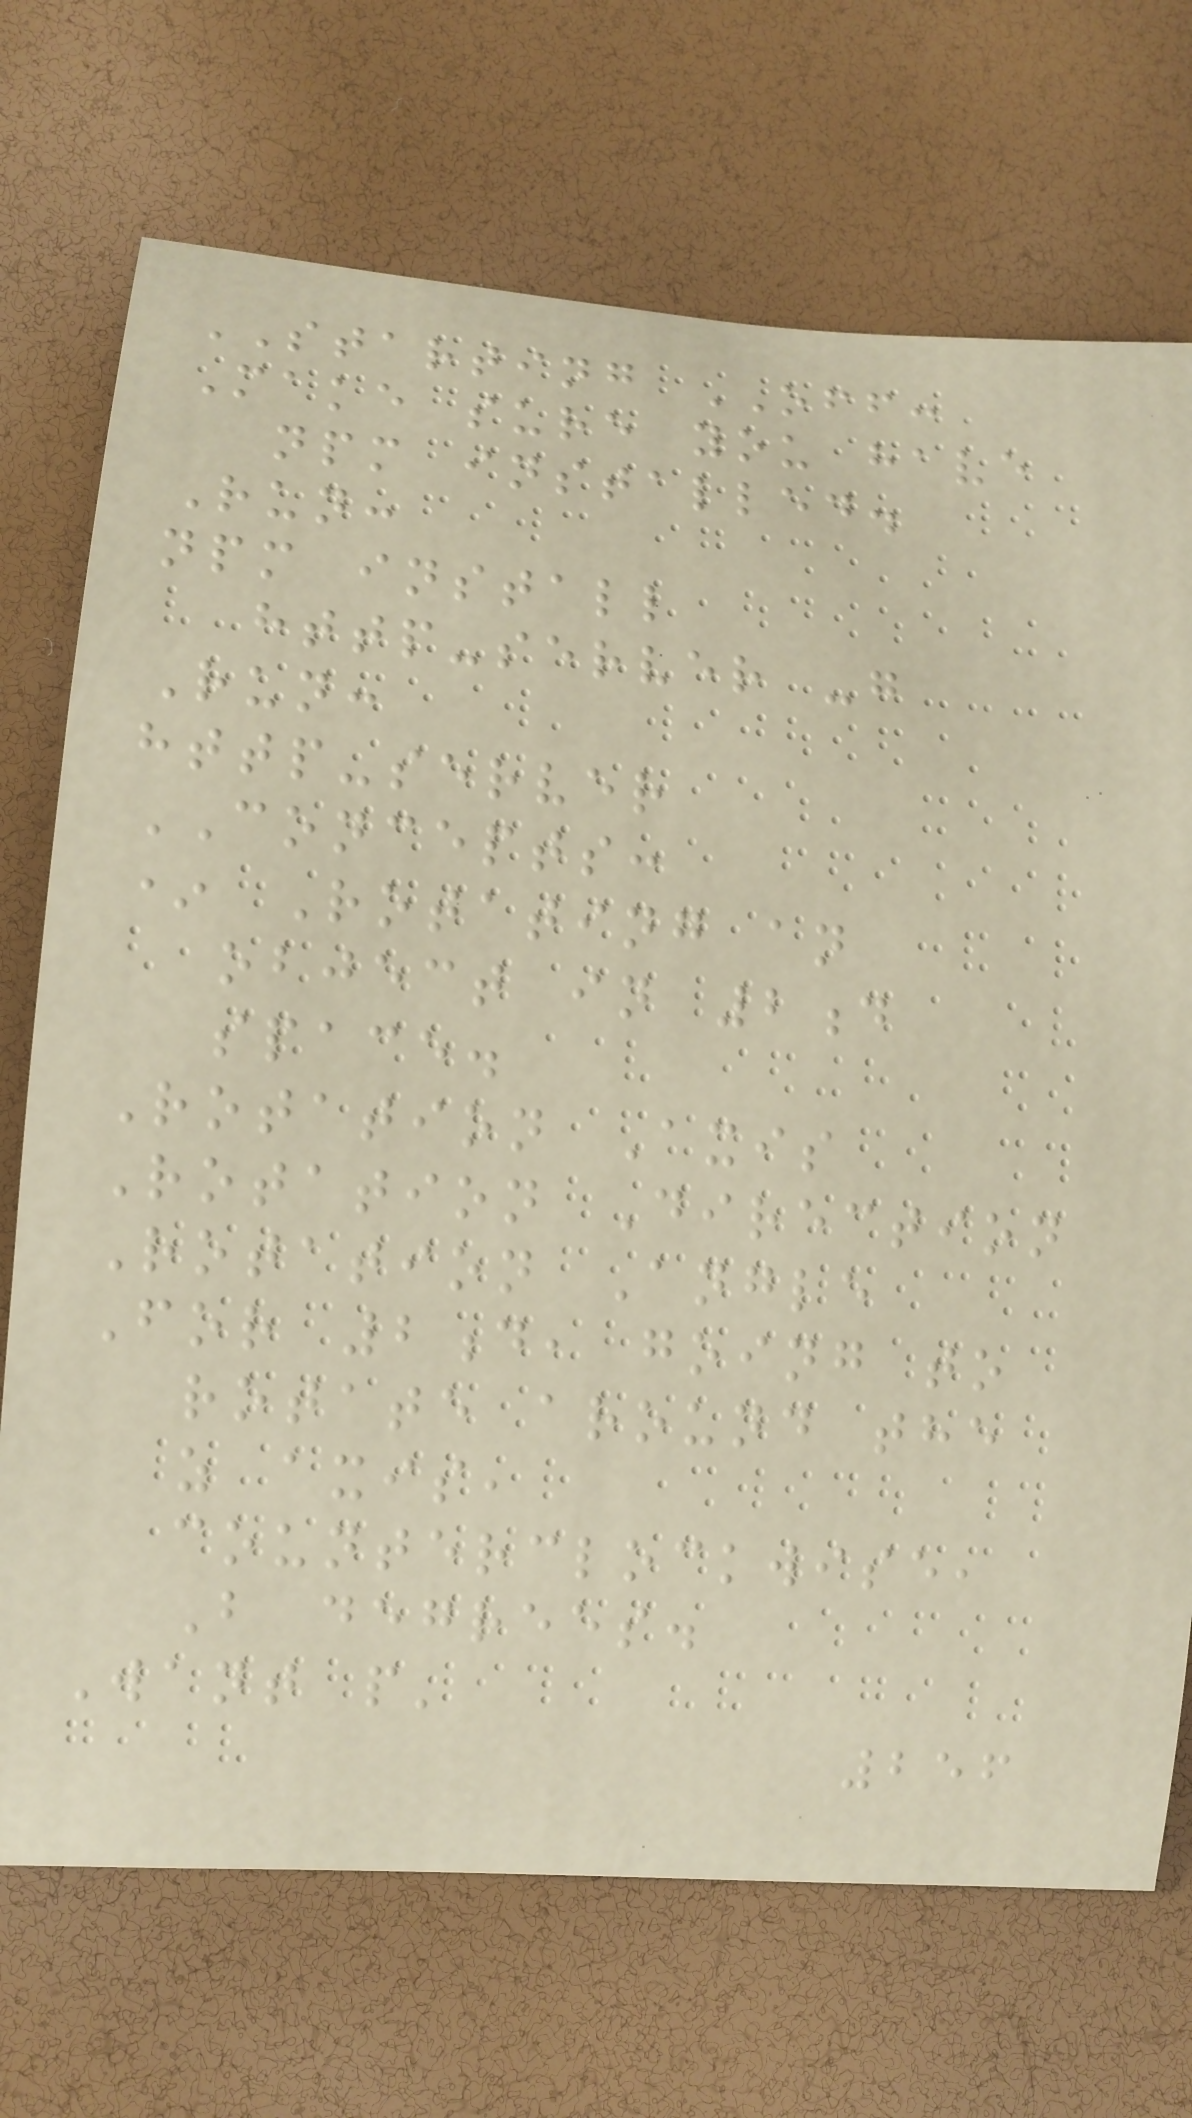STARTING OFF:
Make sure you have
npm installed.
Run:
npm install
http-server -g
Run:
http-server
CONCEPTS:
* Rotating an
object in 2d
space.
Rotation Axis
Rotation Direction
Rotation Angle
For 2d, going to
rotate around the
z axis,
counterclockwise,
B degrees.
Want p'
256
